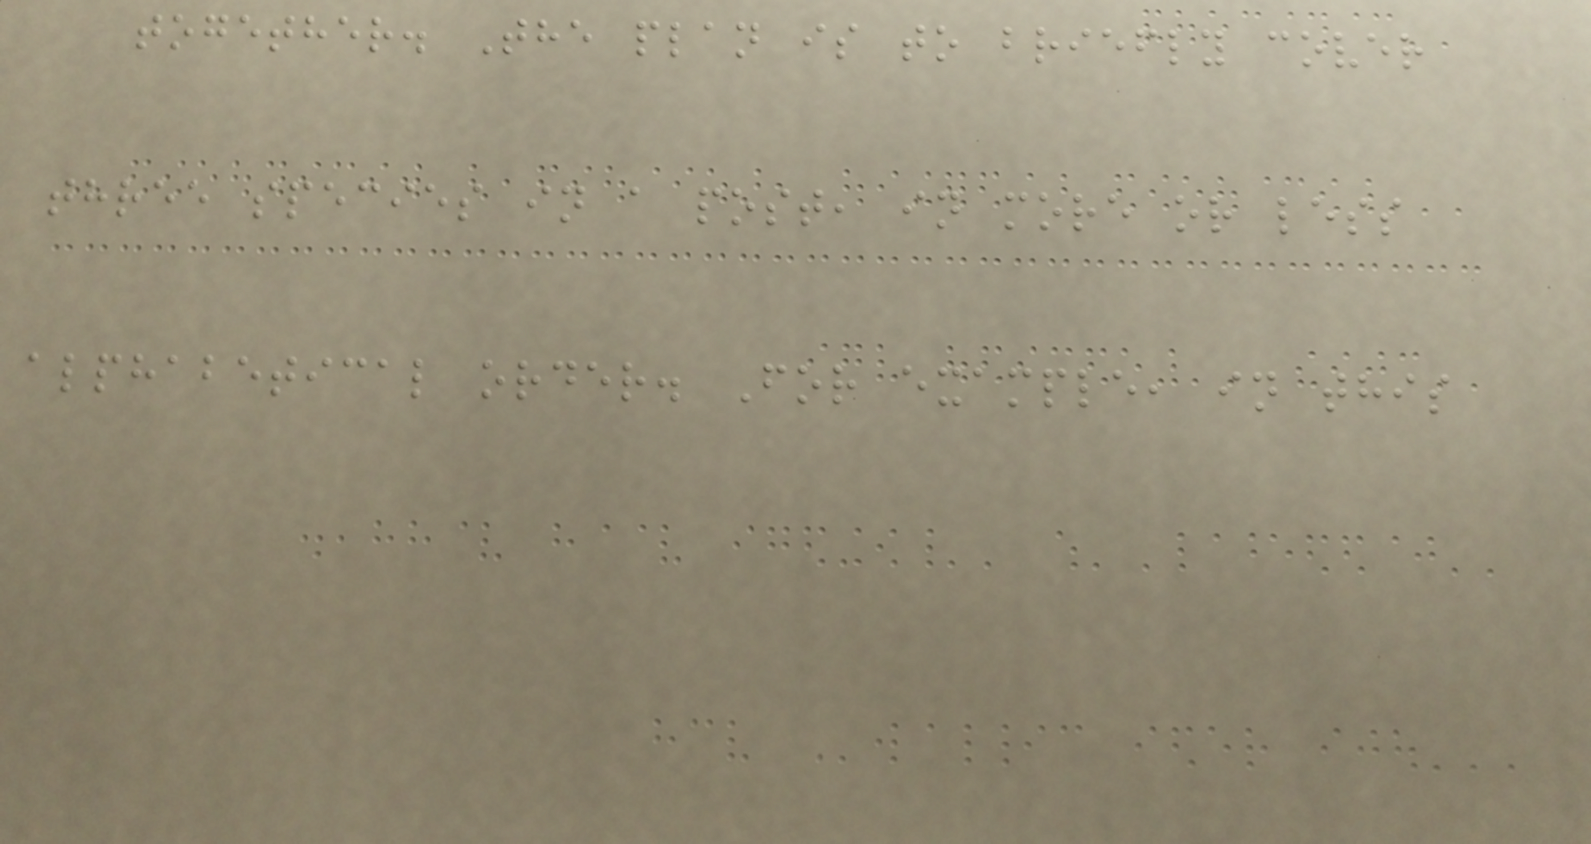together. The plan is to briefly cover
three species in a post, in more or less
alphabetical order. For example, in this
